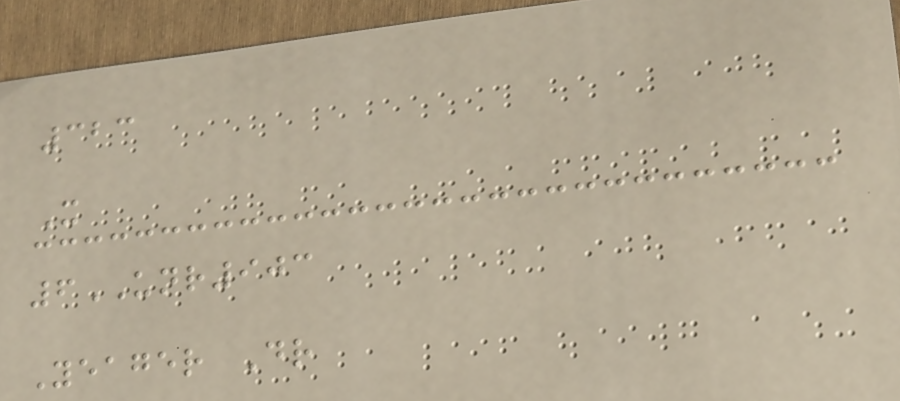323
X
6UNR903
Yeager Dr
